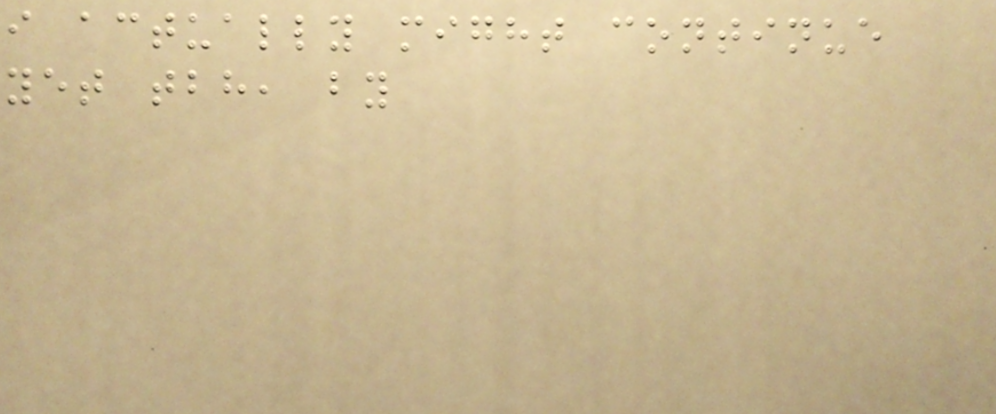i actually might continue
yet tbh, by
